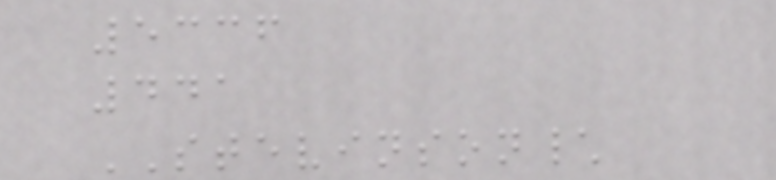5336
441
STEVINSON\
